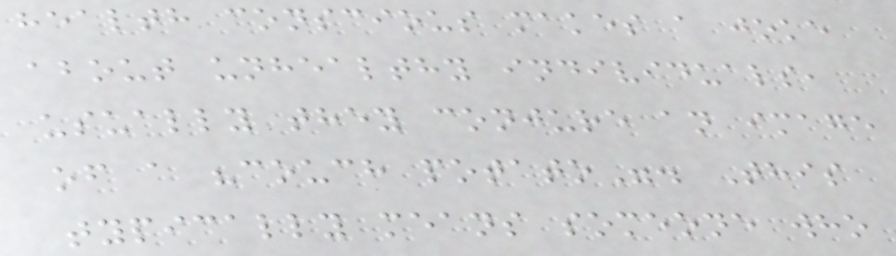health conscious makes a joke
about unhealthy individuals,
usually they conjure an image
of a "couch potato". This
typically means someone who
